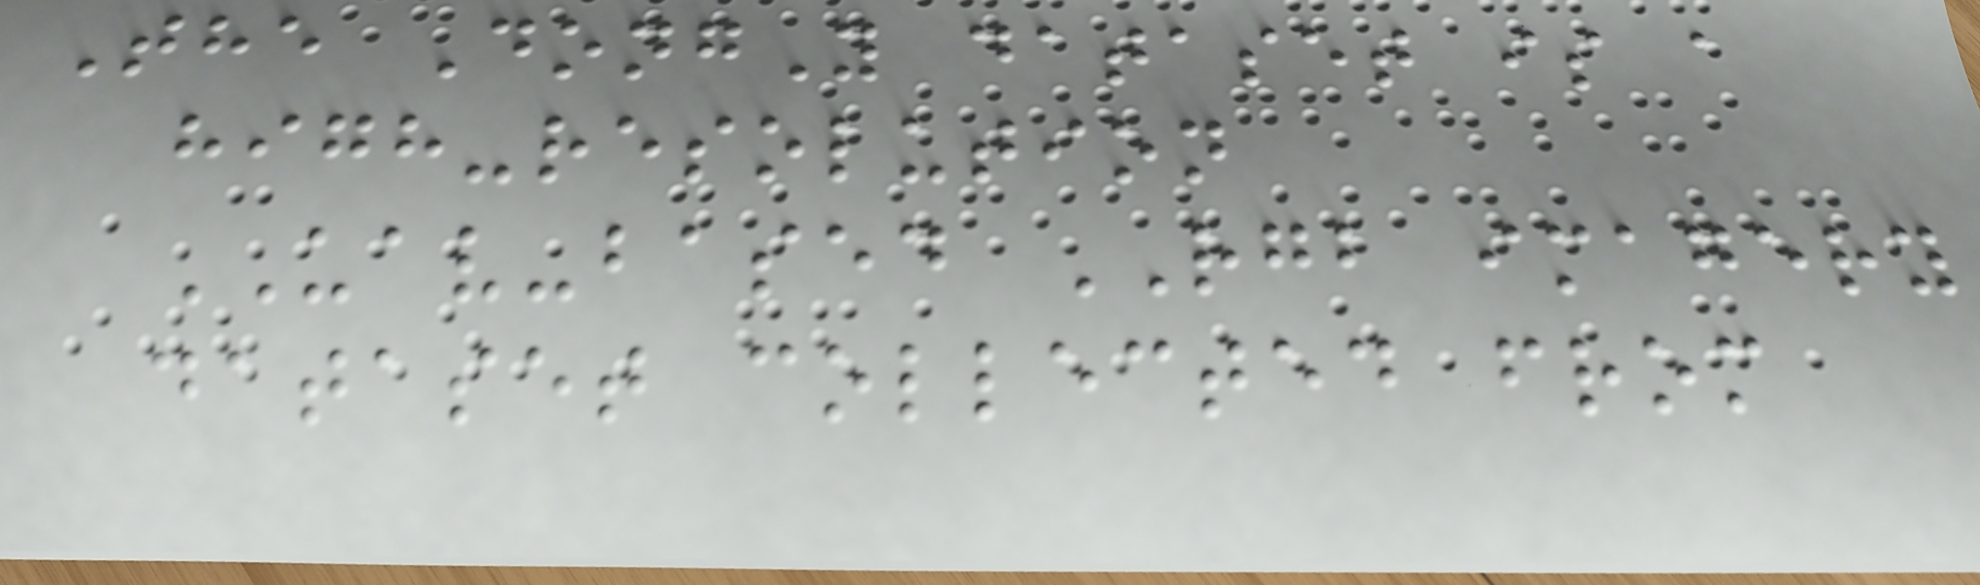The DongY dataset is a
high-resolution
UAV-based RGB imagery
dataset collected from
